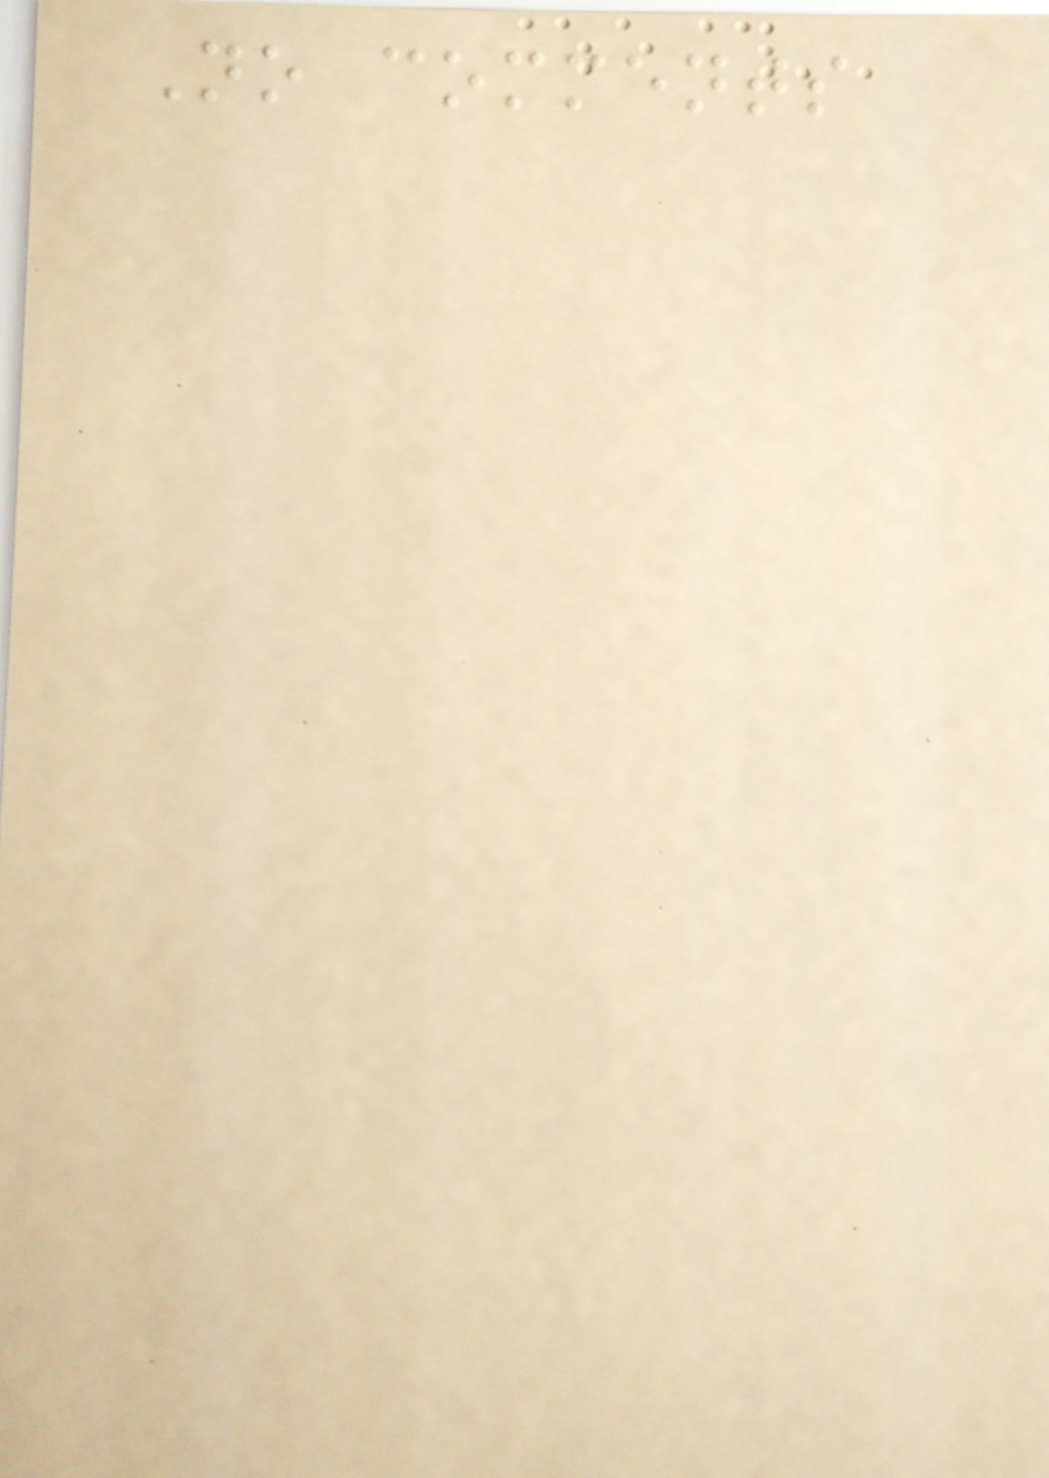No comments
